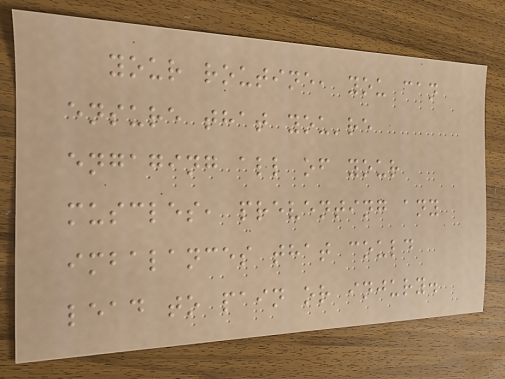your routine, you can
ensure that you're
engaging all of your
muscles, preventing any
imbalances that could
lead to pain or injury.
